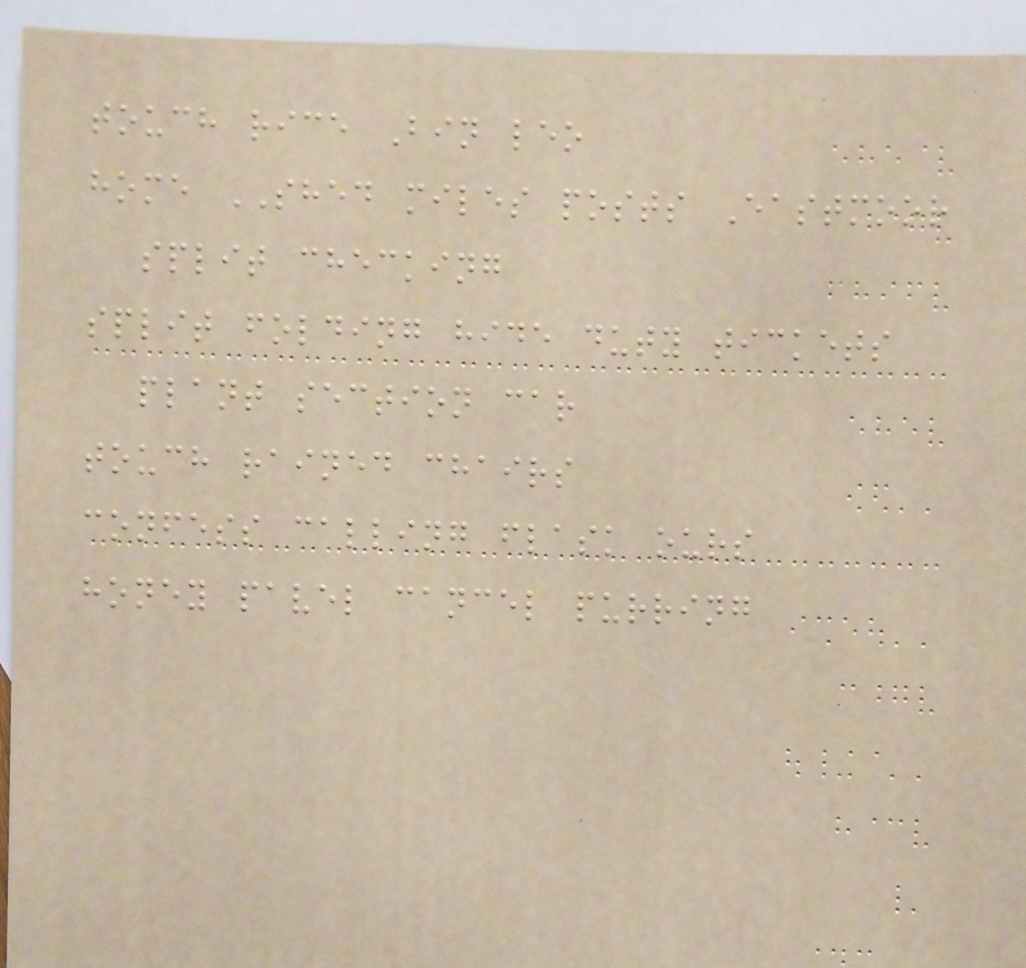touch rice Bin leo
home SHED miles posts Eastmoor
split checking
split folding hide duty tickets
plant section car
touch rained chairs
confess calling flask ours
honey pavel cancel purring
